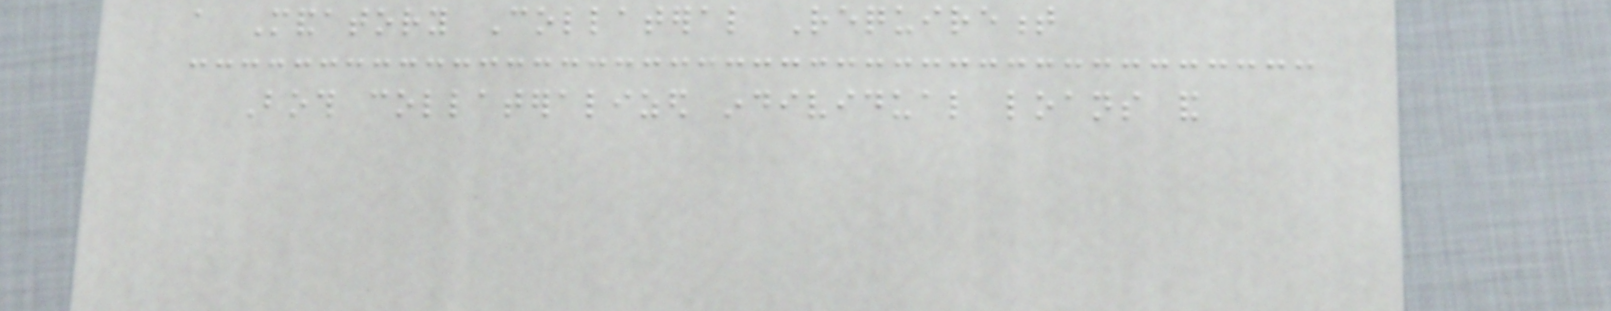a Mandatory Collateral Requirement
Both collateralized individual loans and
